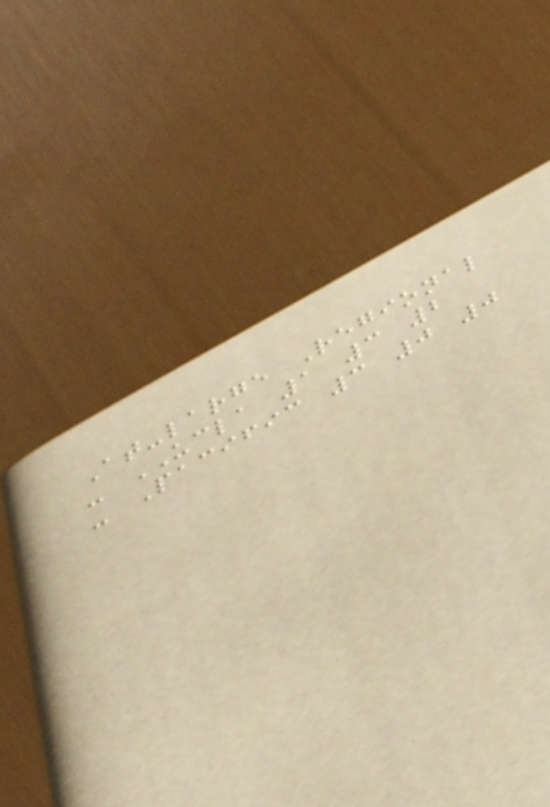At-large Regional
- UCLA 1 3 2
- Pacific 3 0 0
